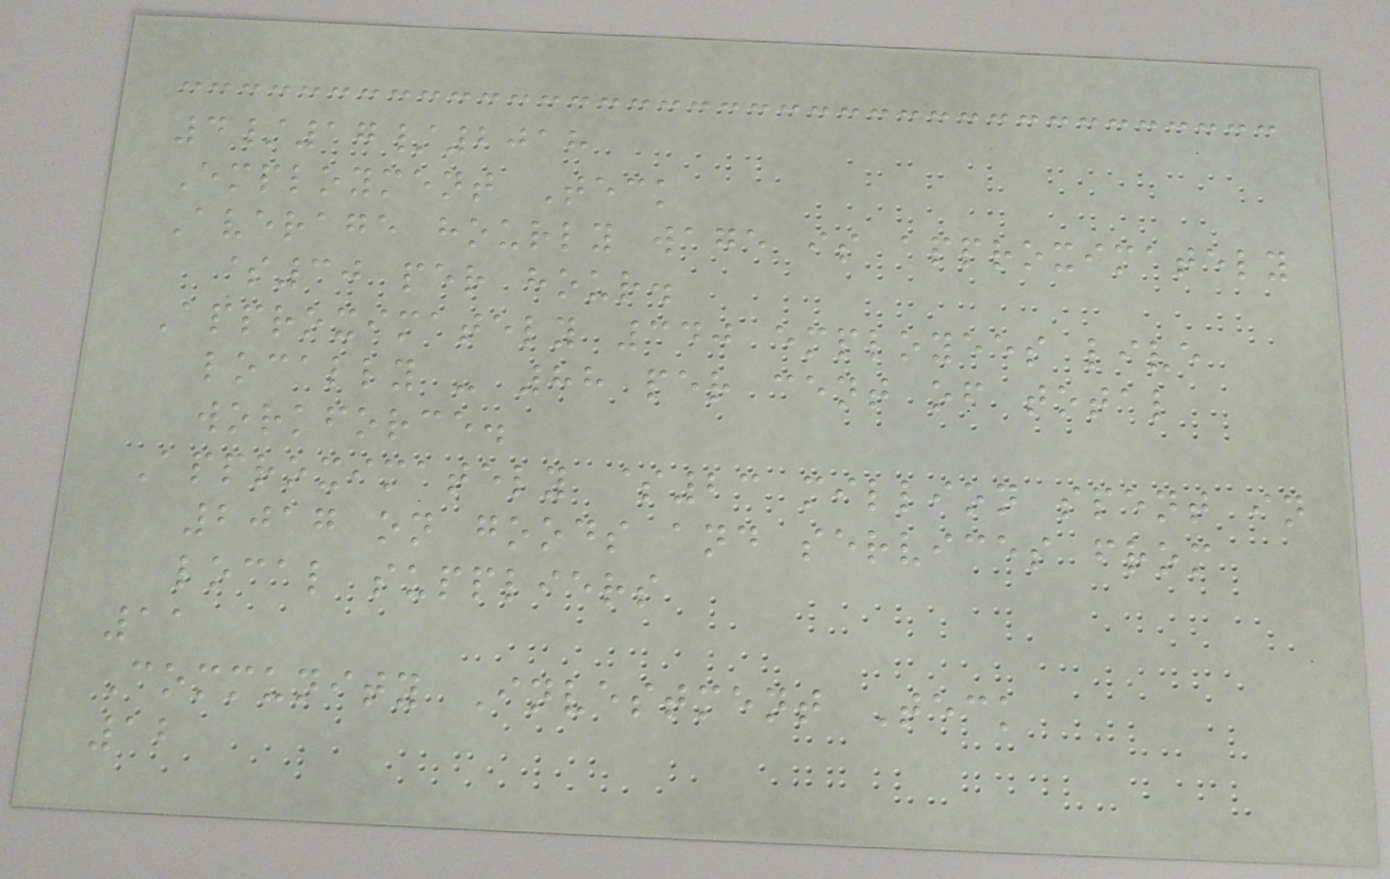4/17/2018
Employment Teck
Average hourly wage is approximately
$30 per hour.
Approximately 340 employees live
locally - 88 per cent of total
workforce.
Approximately $23 million spent in
2017 on goods and services from
local suppliers
11
Community Investment Teck
12
